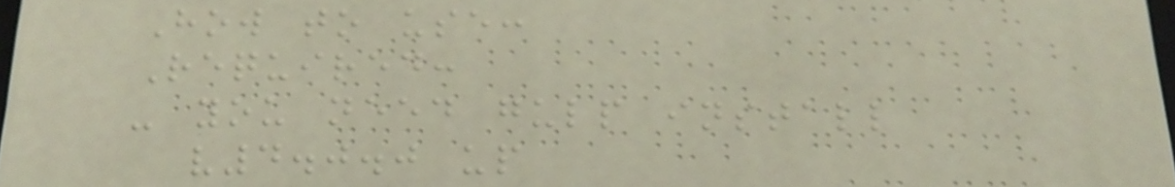How to use:
Required:
- you need gulp install
v4.0.0 up
